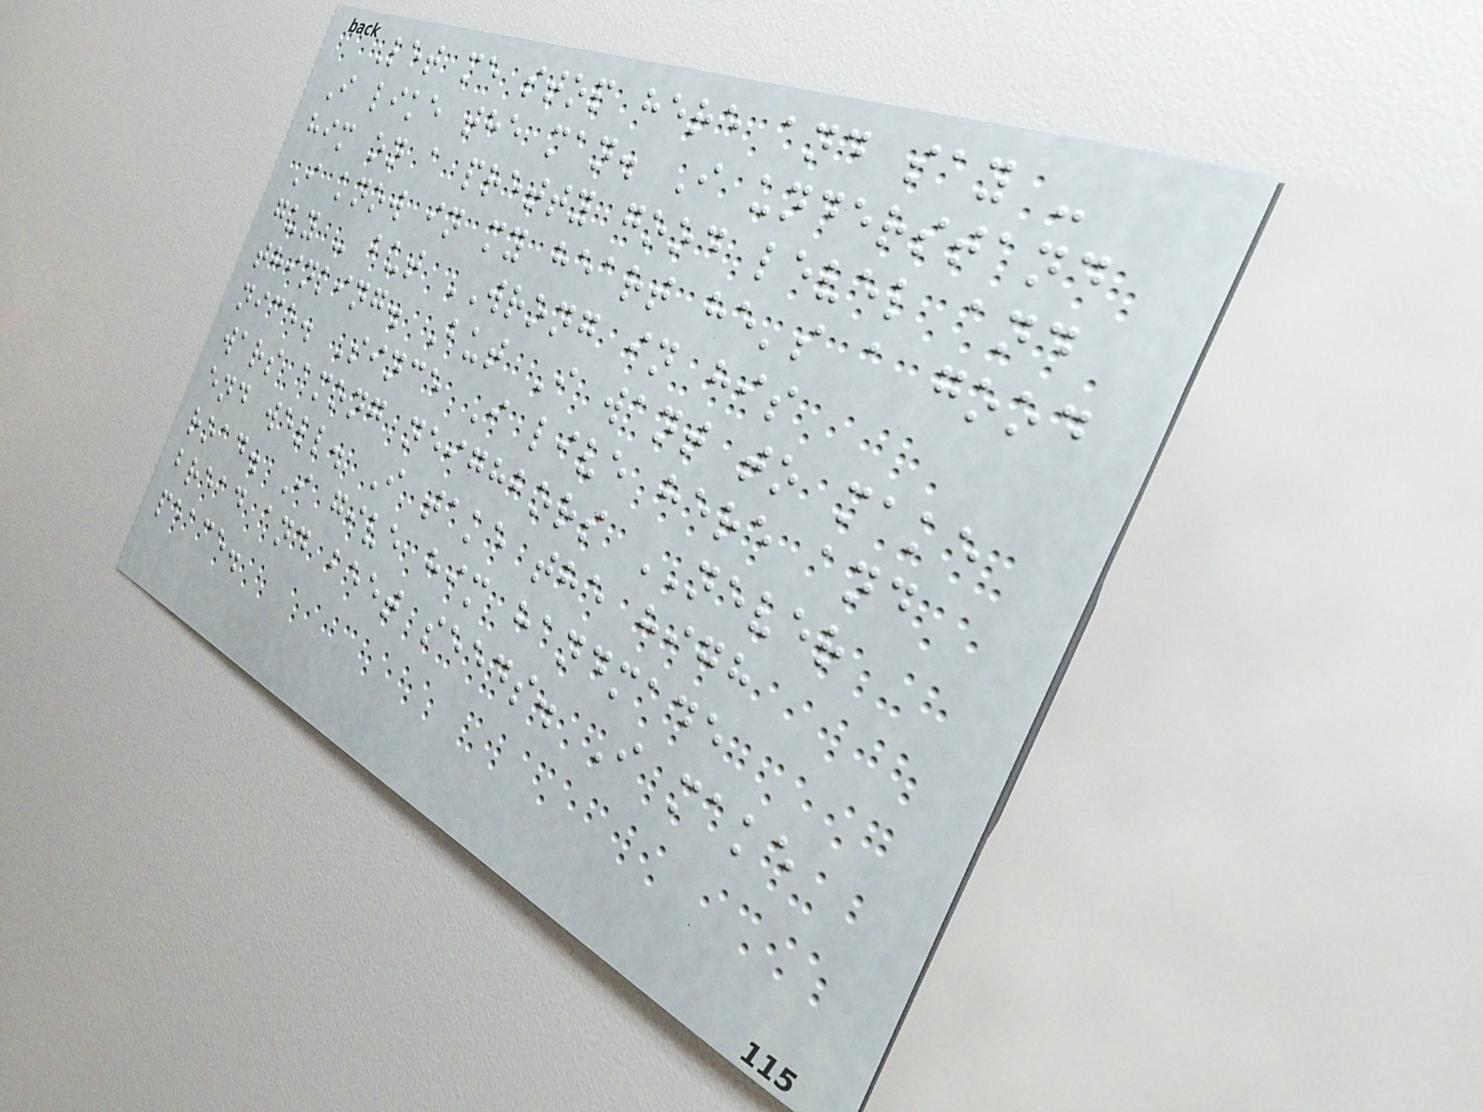Let me stop here and say -
I like the man. I understand
him on a pretty good level and
I know in my heart he's a good
guy - but WRONG in his
thinking. But I want to make
nice. Since I live here and
wars among neighbors NEVER
end well. I take the high
road. I give him handmade
bread and beet seeds. I make
peace.
